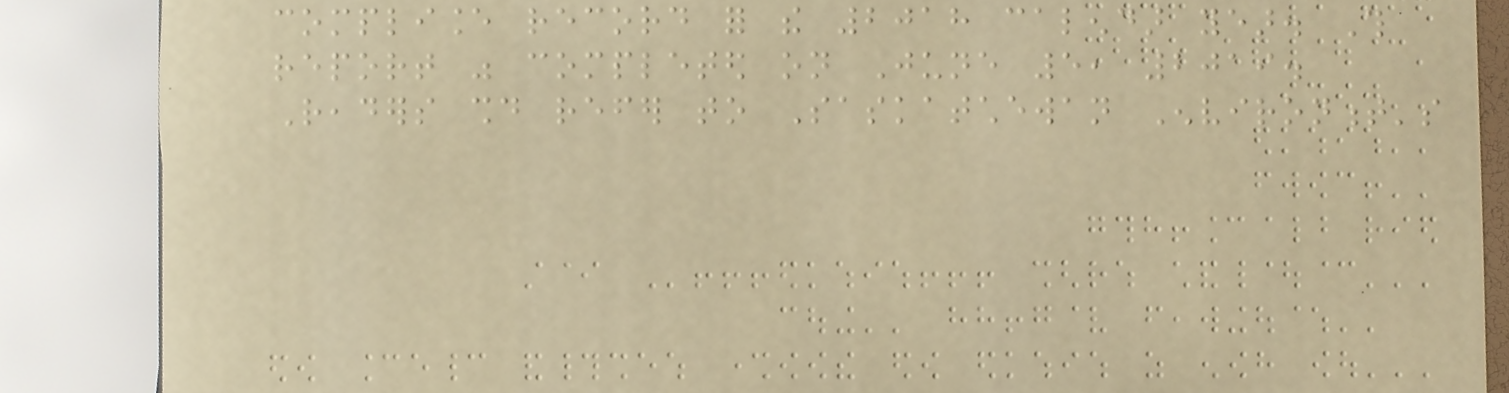compliance record for the 2018 calendar year. This
report was completed on June 5, 2019.
Readers should refer to Saskatchewan Environment's
